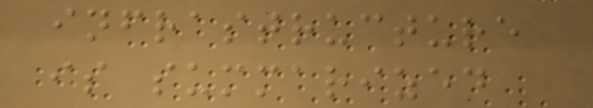infrastructure
is summarized
